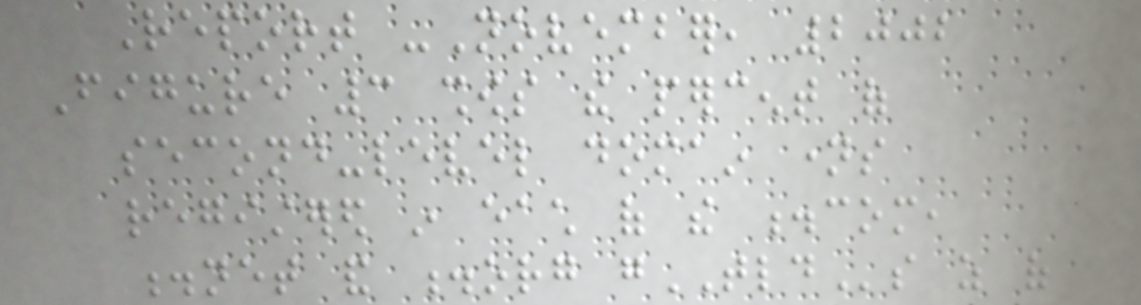Report -November, 2002
Figure 3 shows the percent of
second-level domain names
registered in each of the .com,
.net and .org gTLDs as of
